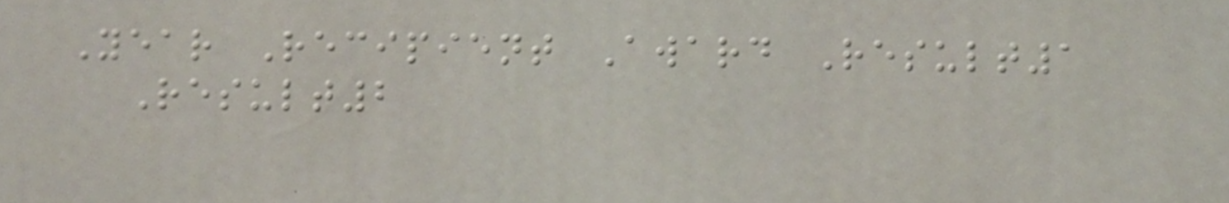Year Recipient Award Result1
Result2
